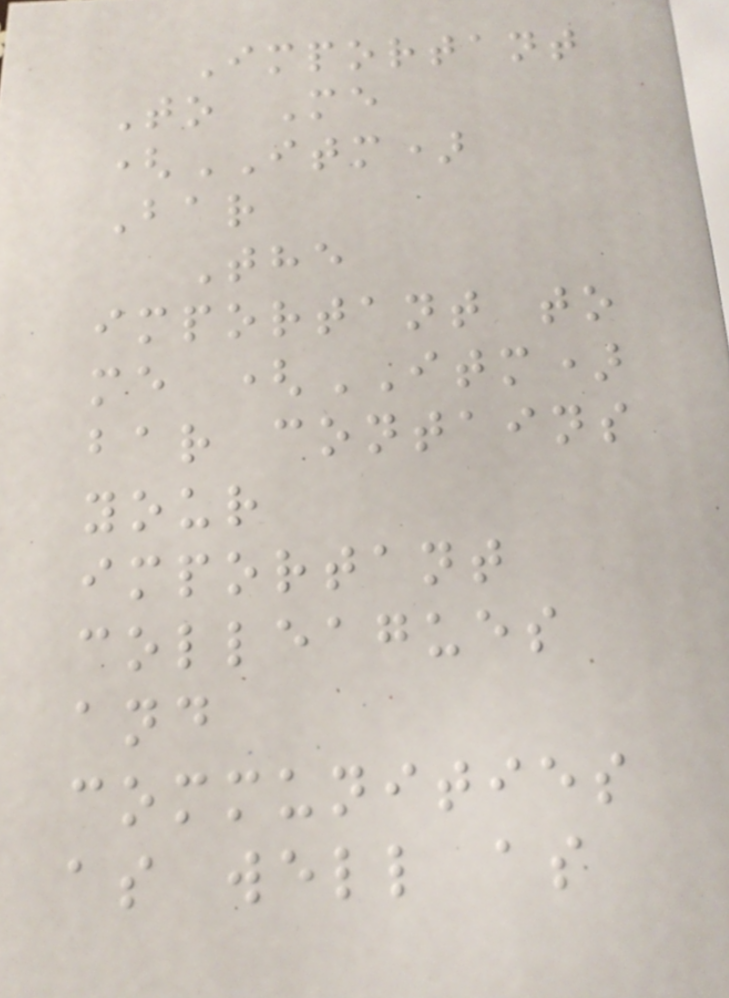Important
To Me
(ITM)
Bar
The
important to
me (ITM)
bar contains
your
important
colleagues
and
communities
as well as
